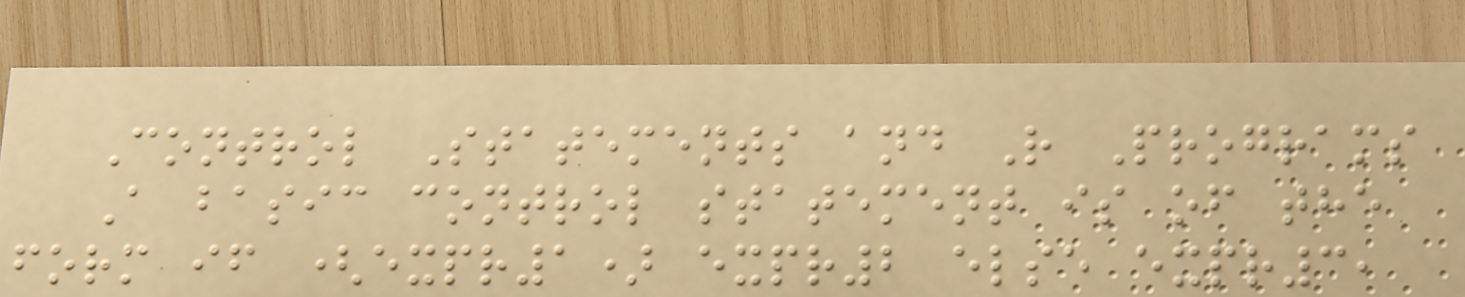Control Statements and R Programs
A basic control statement is of the
form if (expr1) expr2 else expr3,
